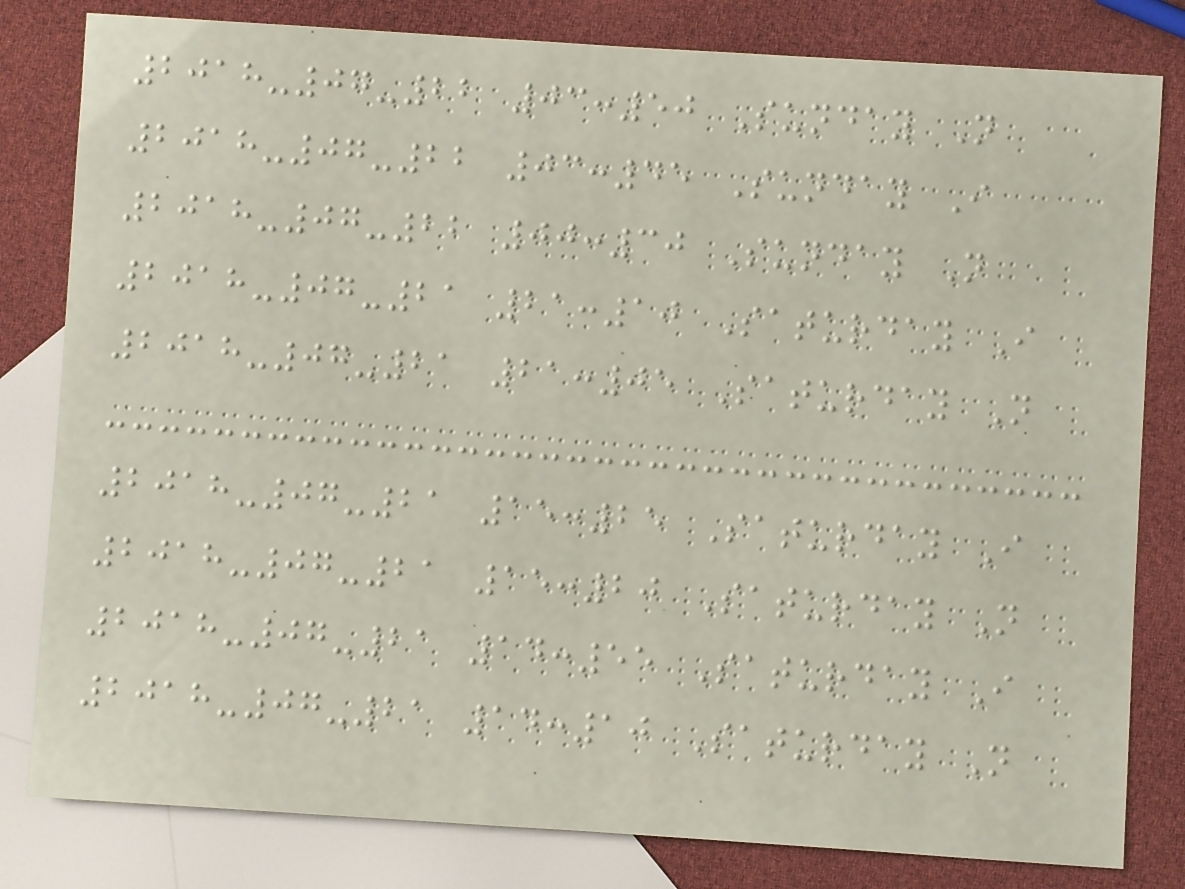2018-07-22 03:50 Sunday N
2018-07-22 03:45 Sunday I
2018-07-22 00:30 Sunday N
2018-07-21 21:10 Saturday I
2018-07-21 21:05 Saturday N
2018-07-21 15:25 Saturday I
2018-07-21 15:20 Saturday N
2018-07-21 14:55 Saturday I
2018-07-21 14:10 Saturday N
